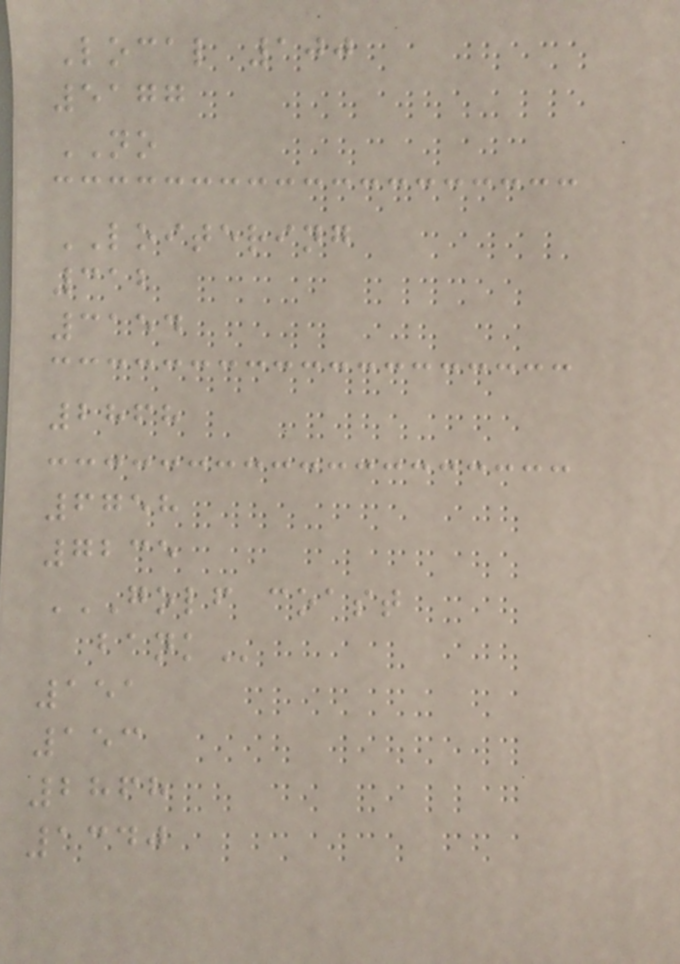Local 100
5177
NO
LOITERING
312
3154
2868
6758
7235
GOLF COAST
BANK
151
153
2868
1340
